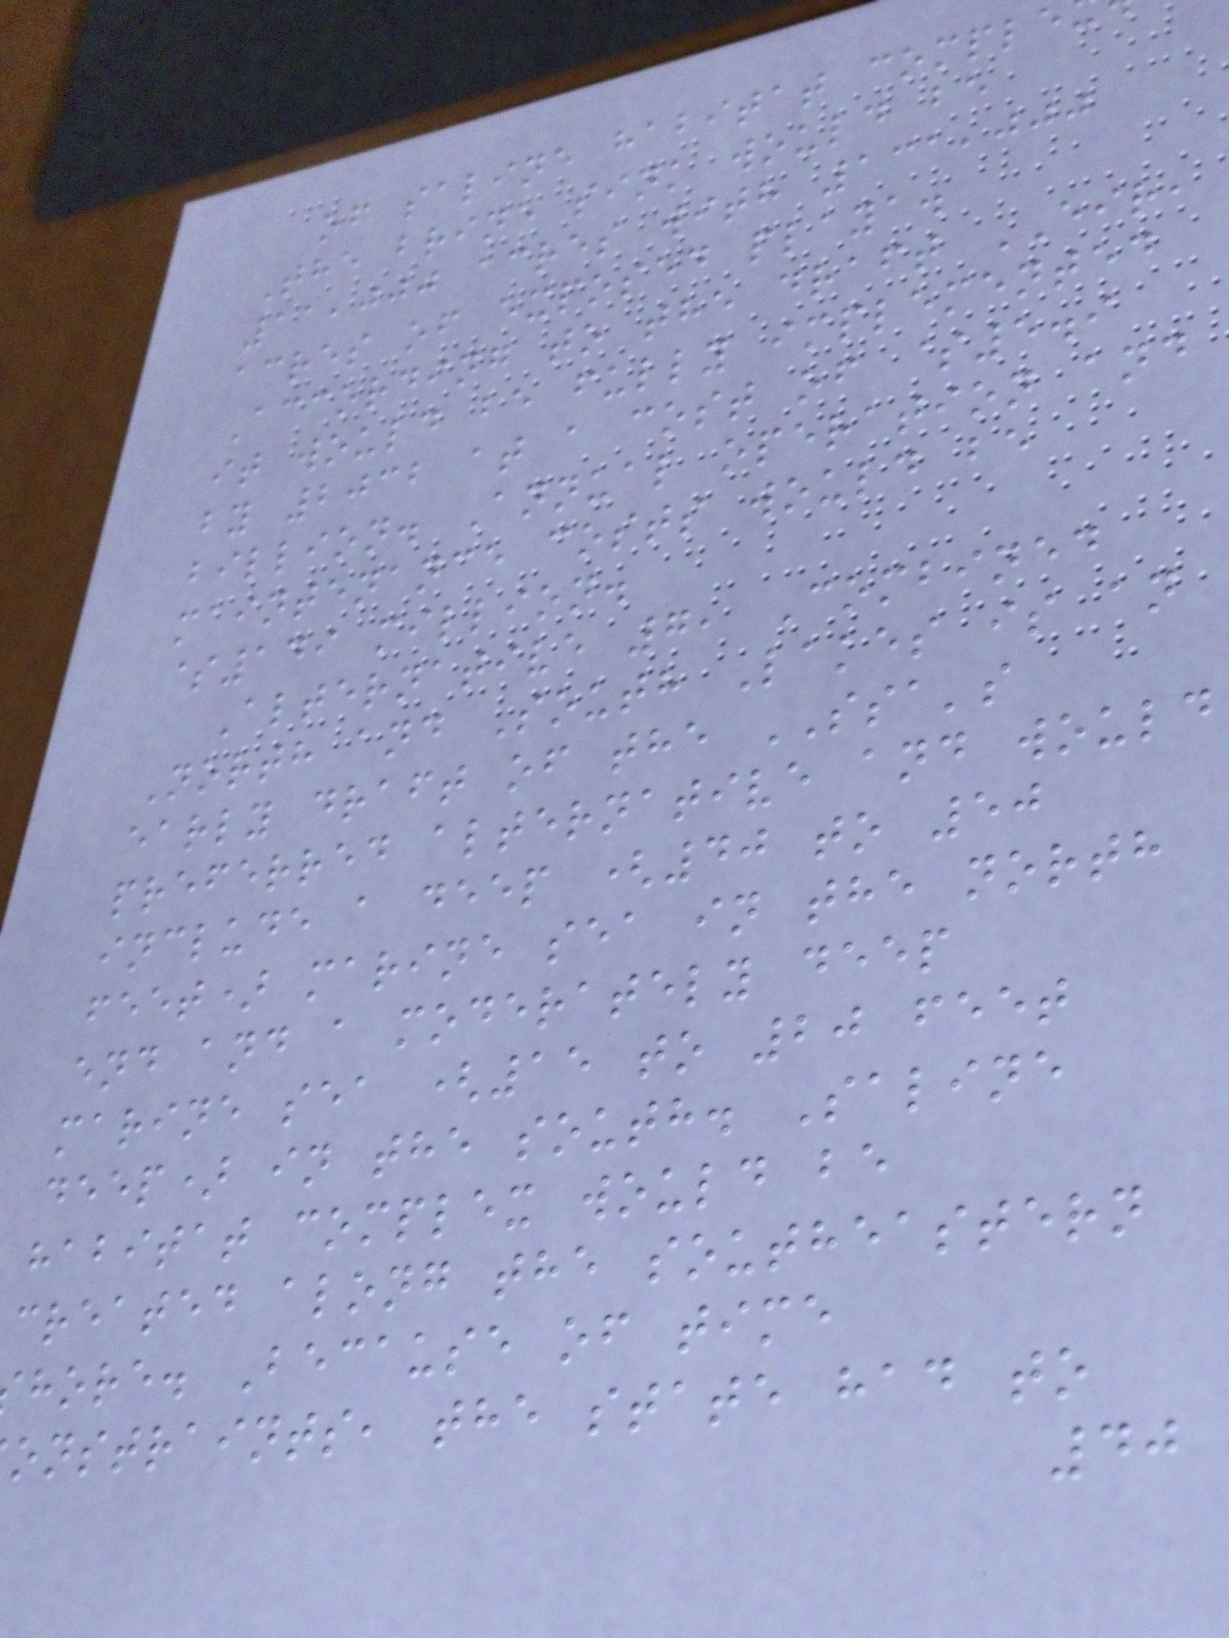of saline habitat comple
The brine sink would be
11,000 acres with 131,000
acres of exposed playa.
According to the draft EIR,
it would be fully implemented
by 2032 at a cost of $5.9
billion. Annual operation and
maintenance costs would be
$149 million.
Alternative 7, Combined
North and South Lakes is an
early draft of the SSA's
preferred alternative and would
include a deep (40 to 50
feet) marine sea in the north
end and a moderately deep
marine sea (15 to 20 feet
deep) in the south. Saline
habitat complex would be
created along the southeastern
hore. Because of time
onstraints, the state had to
40
